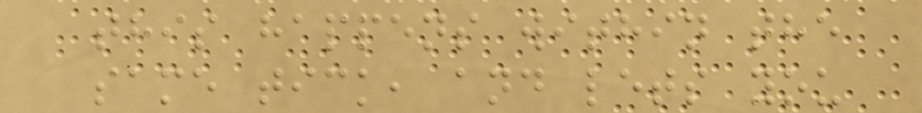this happens within the
same tick, and lets you
